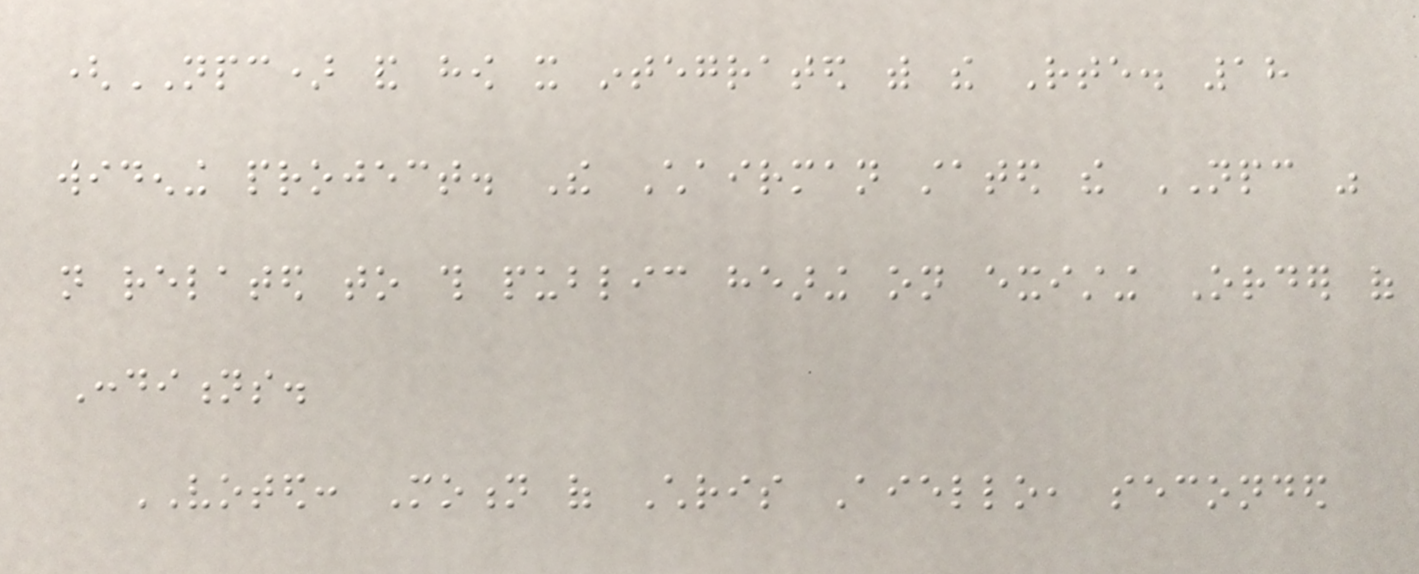(NPC) and how it integrated with the Rte. 18
widening project. The Chairman stated the NPC was
not related to this public hearing on existing Order of
Conditions.
VOTED: Motion of Chris Aiello, seconded
